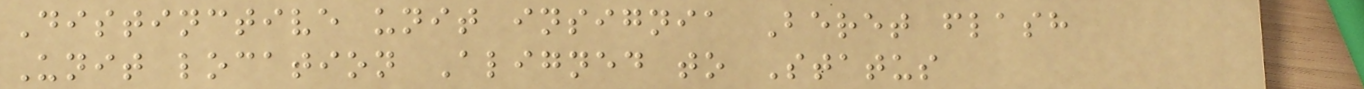Distinctive unit insignia Beret flash
Unit location Aligned to Status
